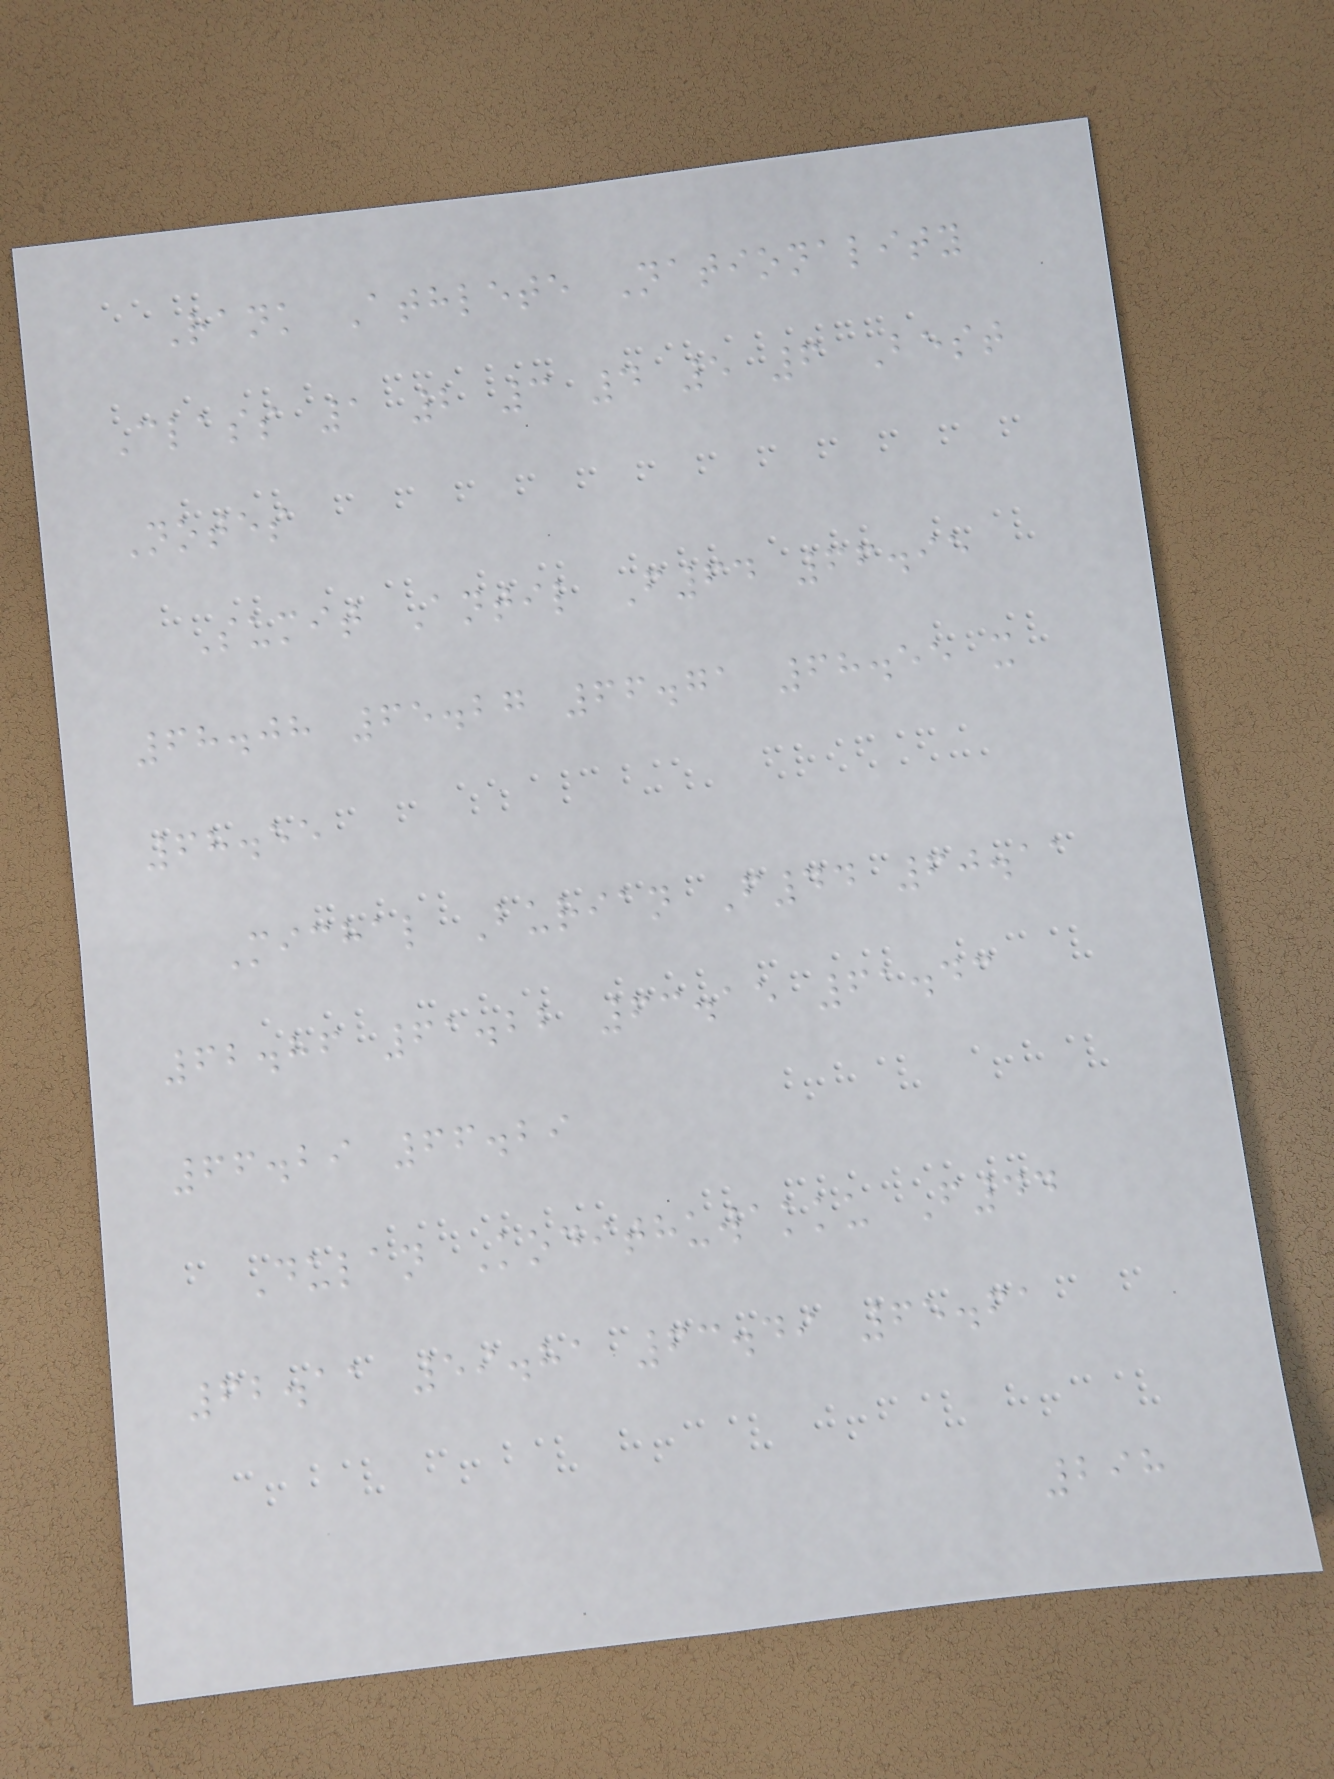Rank Athlete Nationality
Class 1 2 3 4 5 6 Best
Notes
Sumit Antil F64 66.95
68.08 65.27 66.71 68.55 x
68.55
Michal Burian F44 60.11
62.86 61.22 63.15 61.43
66.29 66.29
Dulan Kodithuwakku F44
62.11 59.81 63.49 65.61
298
